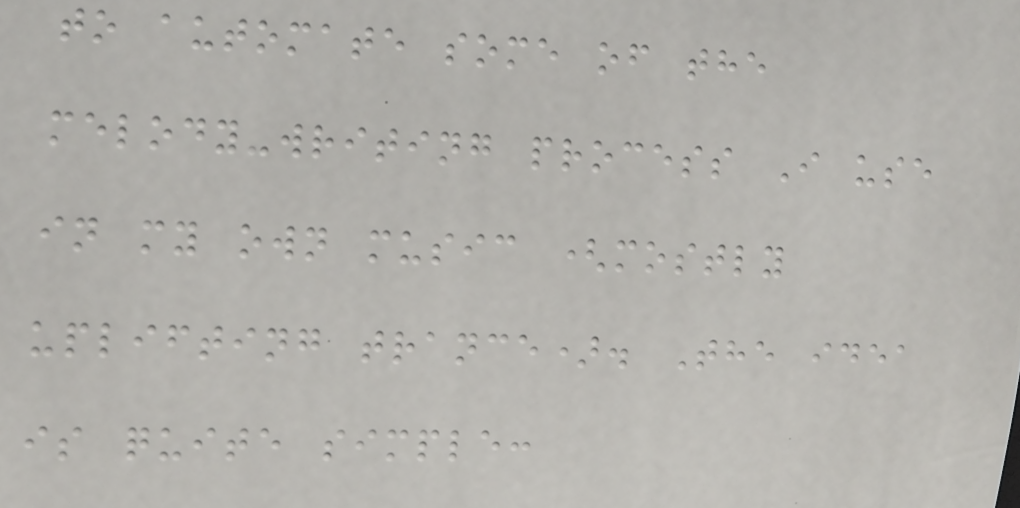to automate some of the
melody-writing process I use
in my own music (mostly
uplifting trance). The idea
is quite simple:
